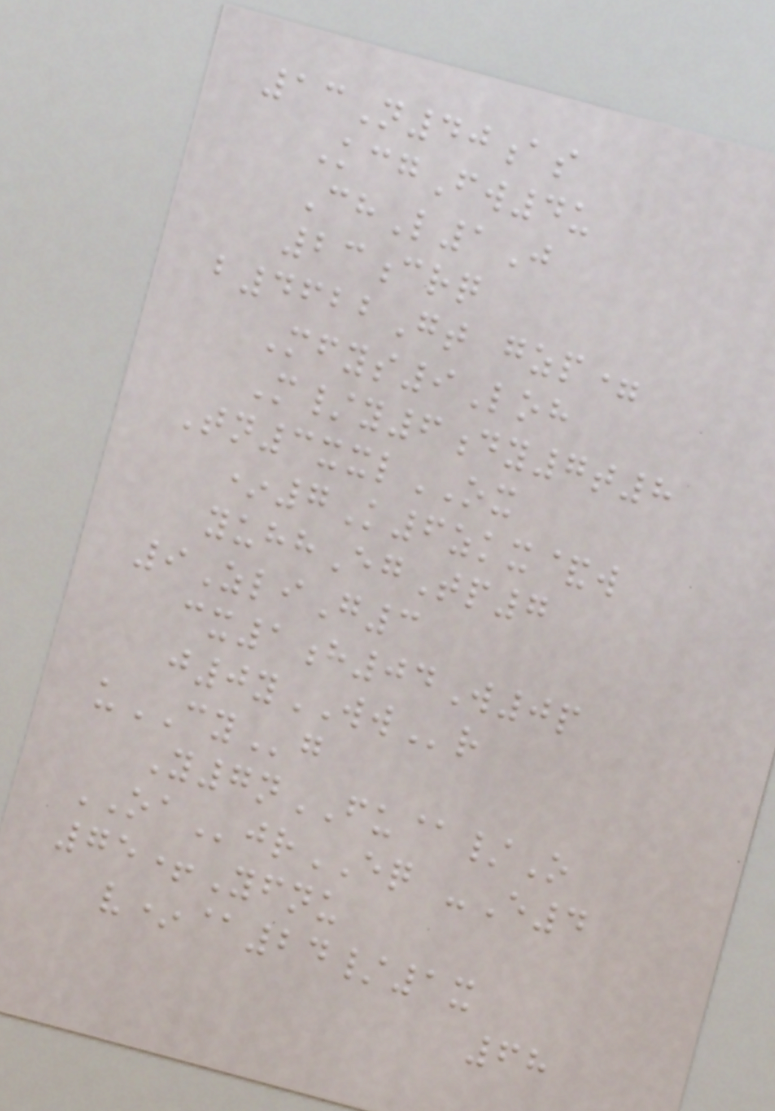13N40as
KcgFw4u
ChL1J
23crq
b4622Gt gzp=
Mfys9Loh
M/y6dy7t8
Tn3xxlOX
*7K6zkx&w
yuhhEgTp7
9ZliG3
cx1h04W0p
j0yWWr
uCYg
Y7nFU@/O
OAjrEQ -E4
75+Yfnu
v*@24/1x
68
